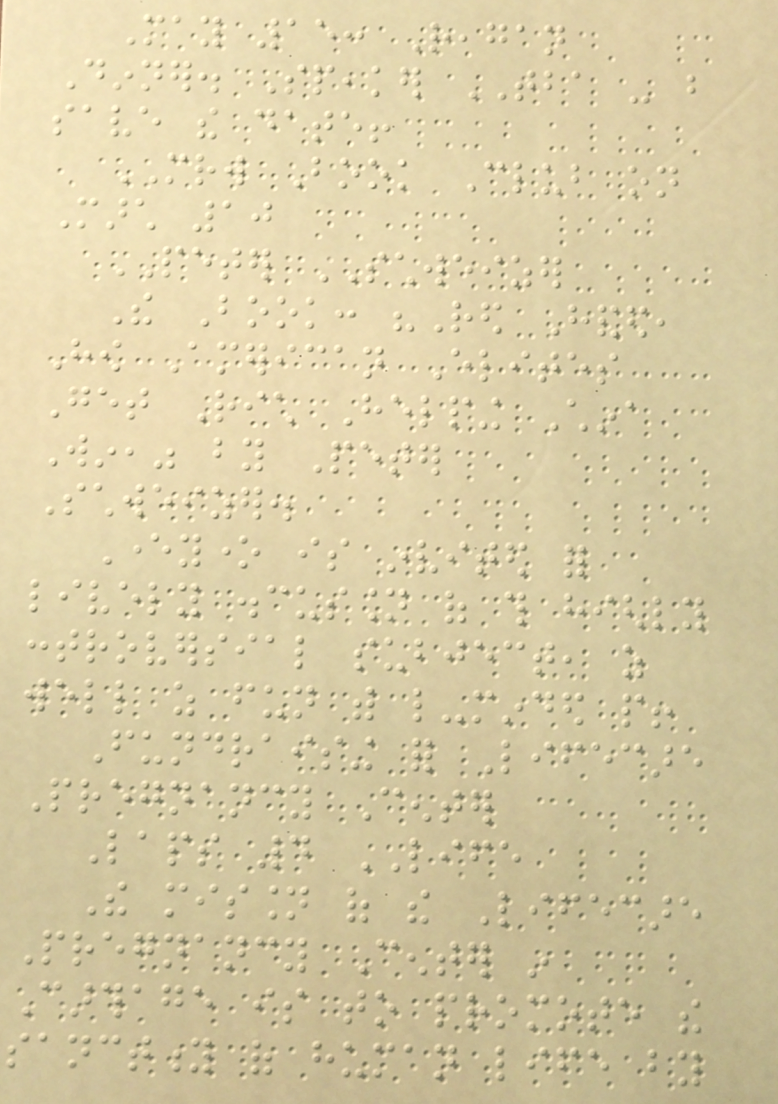May 15: Reagan
Dinner. Speaker TBA - but
save the date!
MRW Book Club on
March 10
PETER SCHWEIZER
The Book: "Red Handed,
How American Elites
Get Rich Helping China
Win," by Peter
Schweizer.
Everyone is invited for
lively discussion of this highly
controversial subject, as
well as fun with like-minded people!
Fundraising for Lifecare
Pregnancy Center
Laps 4 LIFE
The mission of the Lifecare
Pregnancy Center in
Carthage is to promote the
sanctity of human life by
